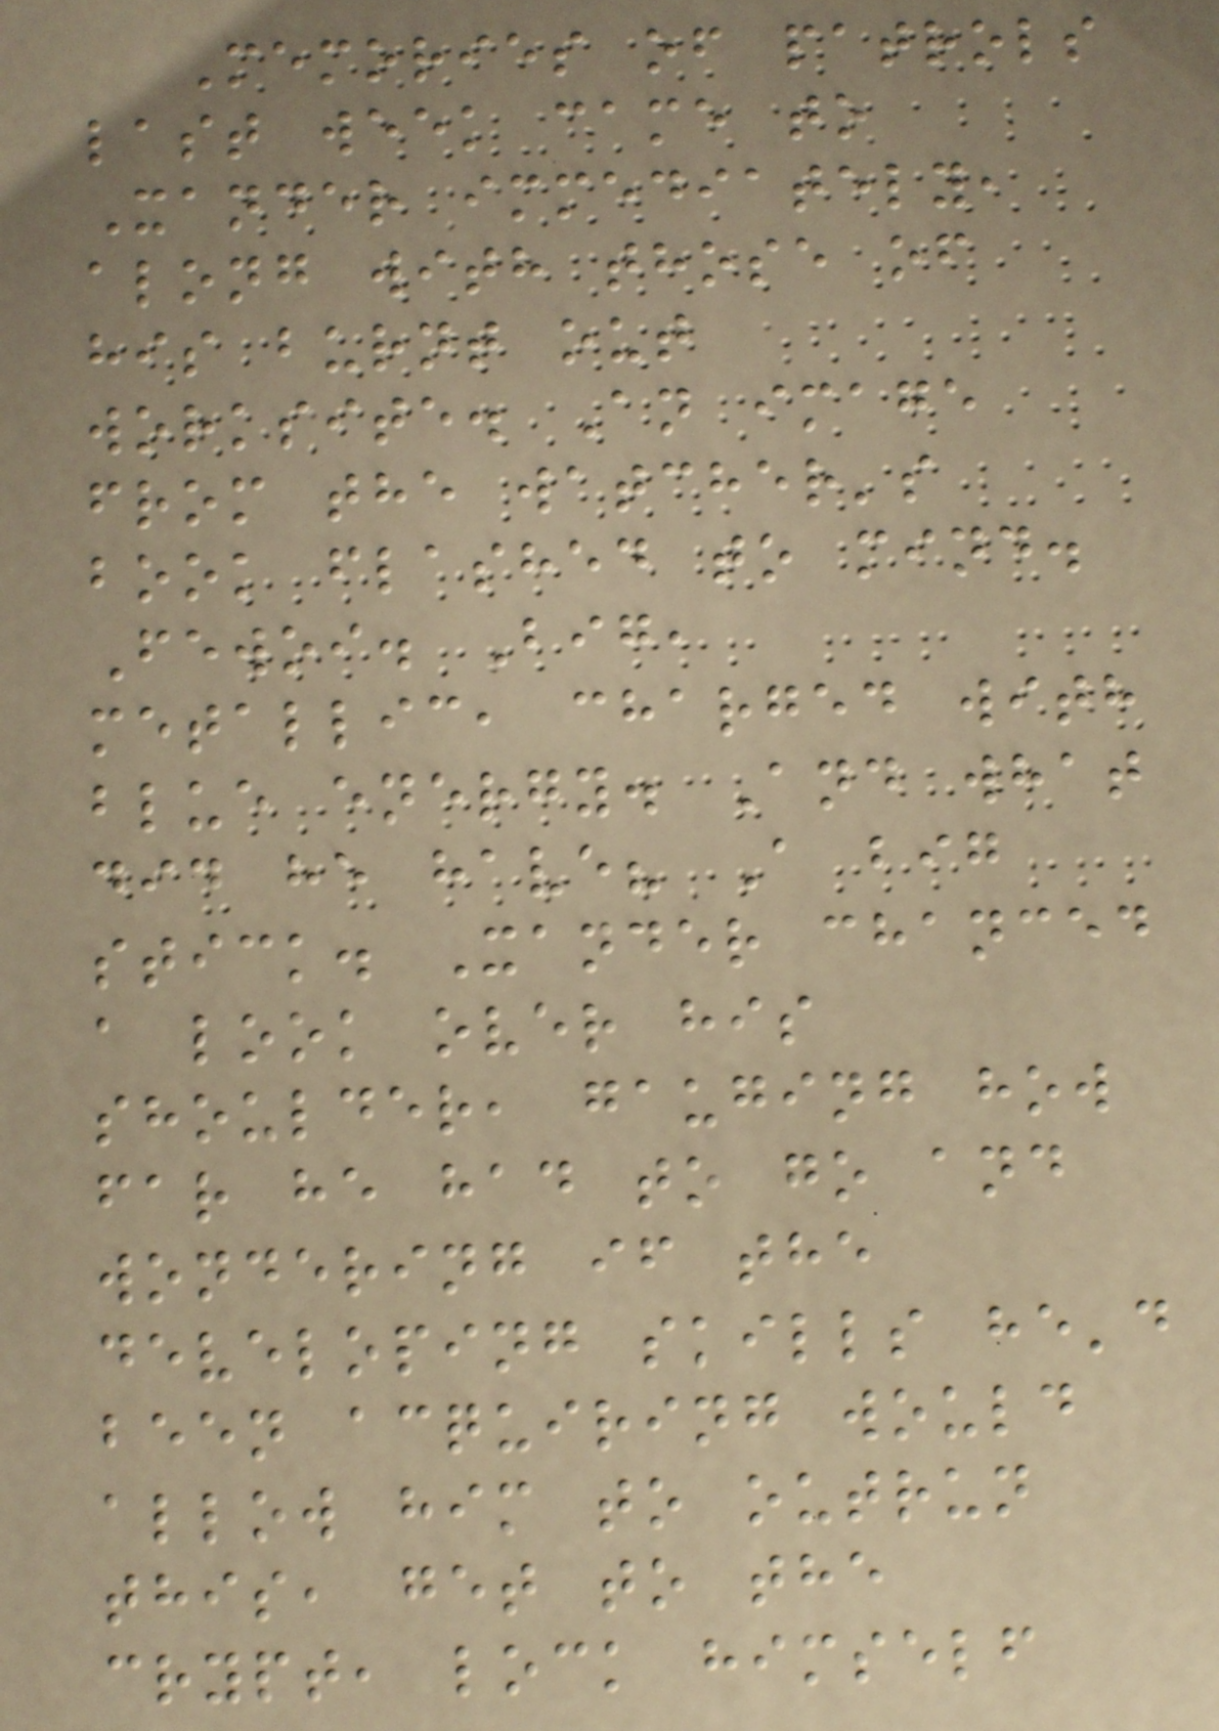Memories of patrols
last week came to
Xander immediately,
along with those of
his burnt out
worksite. An image
from the watcher's
book flashed to mind.
Fewoi. Big,
metallic, charged with
blue energy. And what
did he have? A big
stick. Xander chanced
a look over his
shoulder, gauging how
far he had to go and
wondering if the
developing skills he'd
been acquiring would
allow him to outrun
this, get to the
crypt, lock himself
